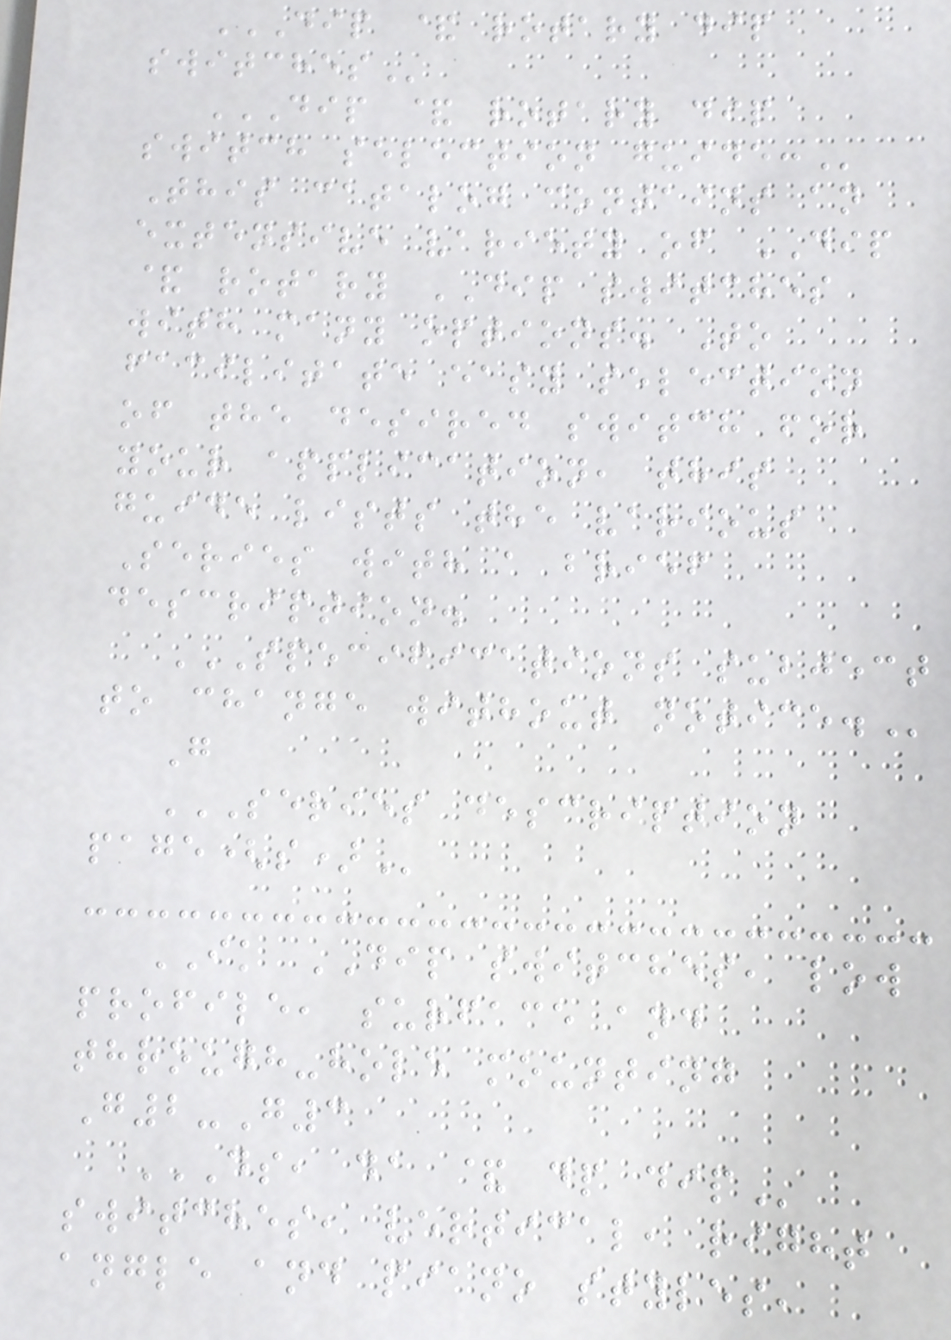DIP & ROTARY DIP
SWITCHES
DIP & ROTARY DIP
SWITCH SELECTION GUIDE:
This catalog contains an
extensive variety of DIP
& rotary DIP switches
with many options. To
facilitate easy selection
of the desired switch for
your application, this
guide lists the various
Series with a brief
description.
SPECIFICATIONS SUBJECT
TO CHANGE WITHOUT NOTICE.
G
SERIES DESCRIPTION
PAGE(S)
IK DIP switches, low
profile, surface and
through-hole mounting
G2-G3
DS, DA & DP DIP
switches, vertical, right
angle and piano styles,
